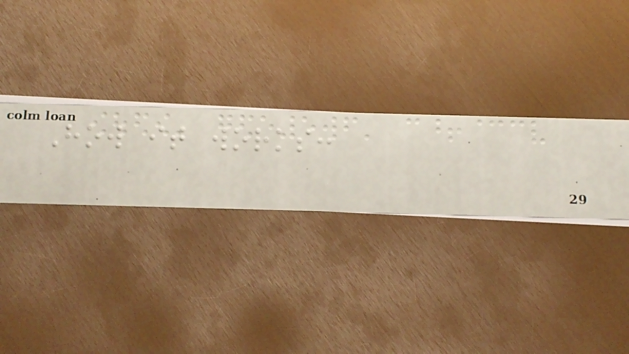How it works:
